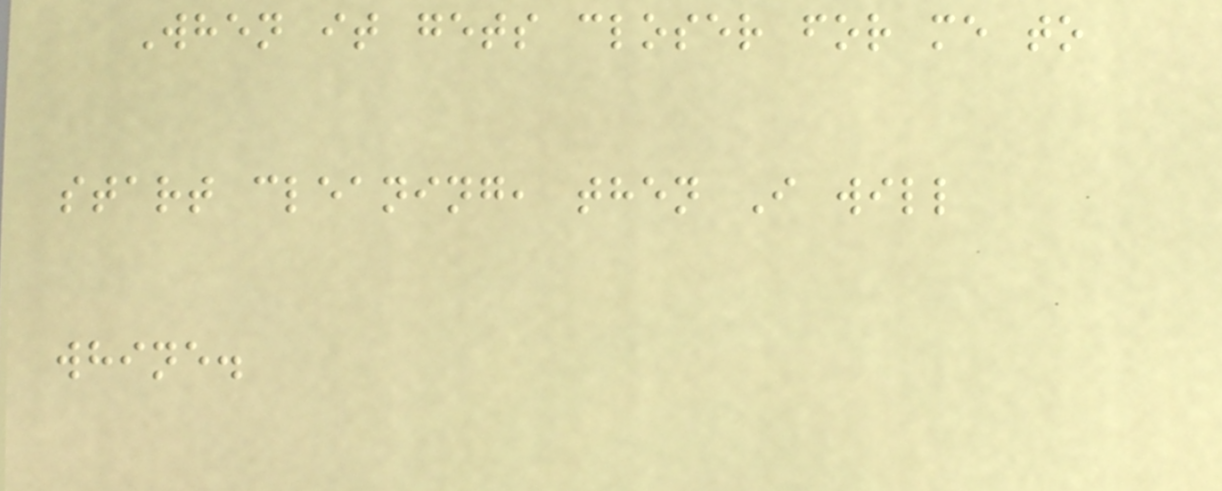When it gets closer for me to
start cleaning, then I will
whine.
